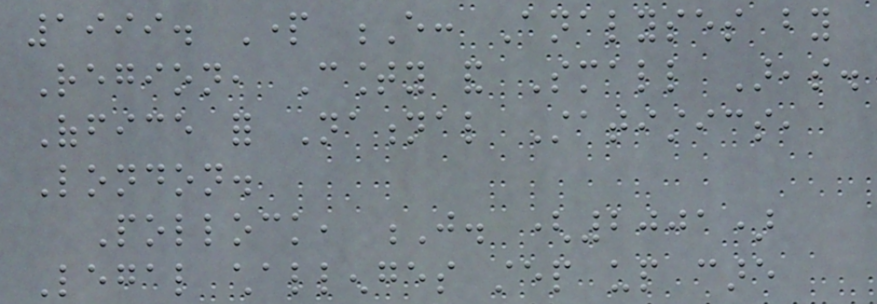1999. Part E: Analyses by
Region, County and Small Areas.
Office for National Statistics,
London.
Pollock, J. (2001)
Legal challenges step up care
